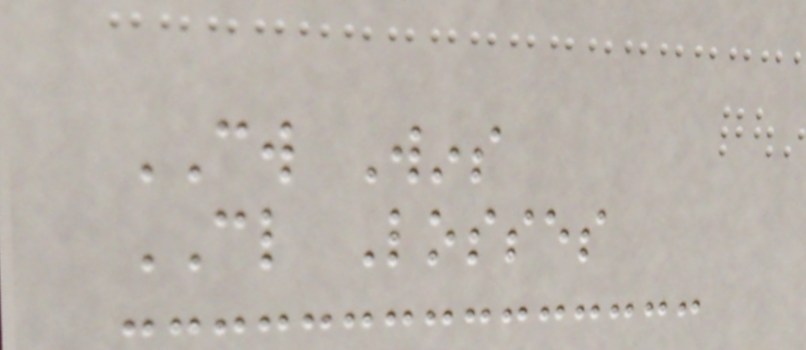CW Wins
CL Losses
